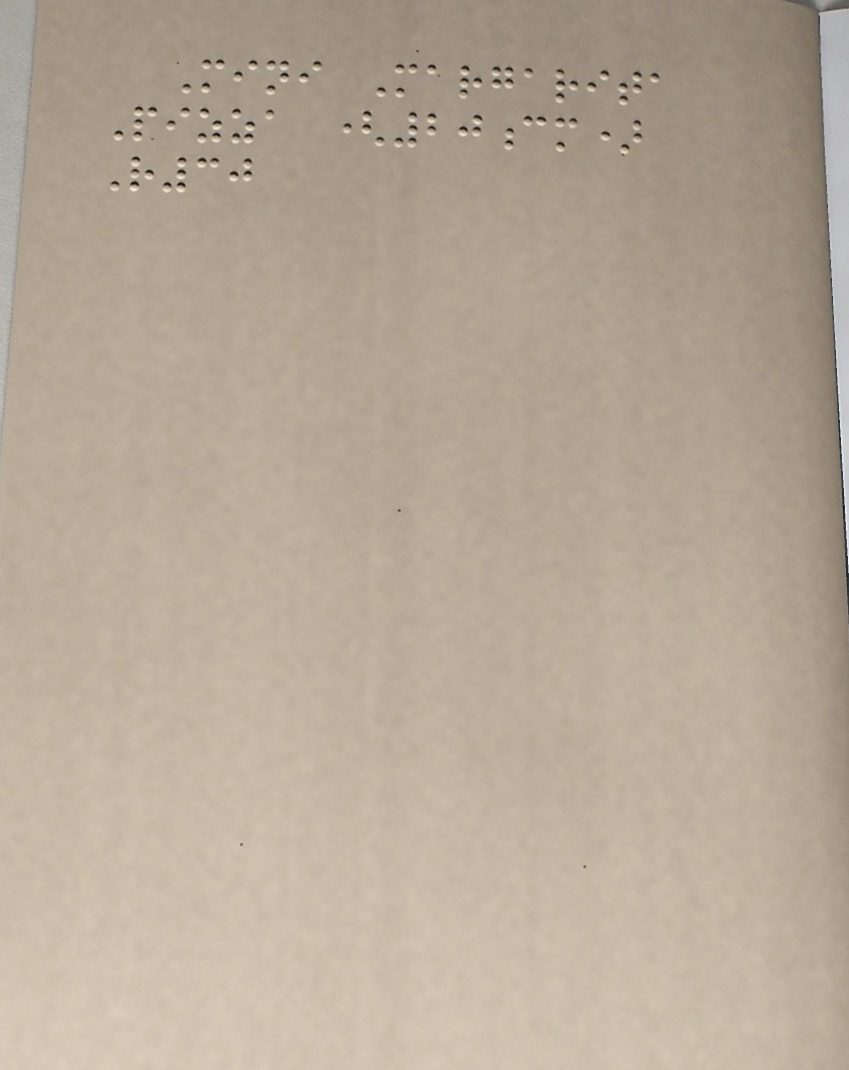Mini Margarita
Pizza (20cm)
R30
